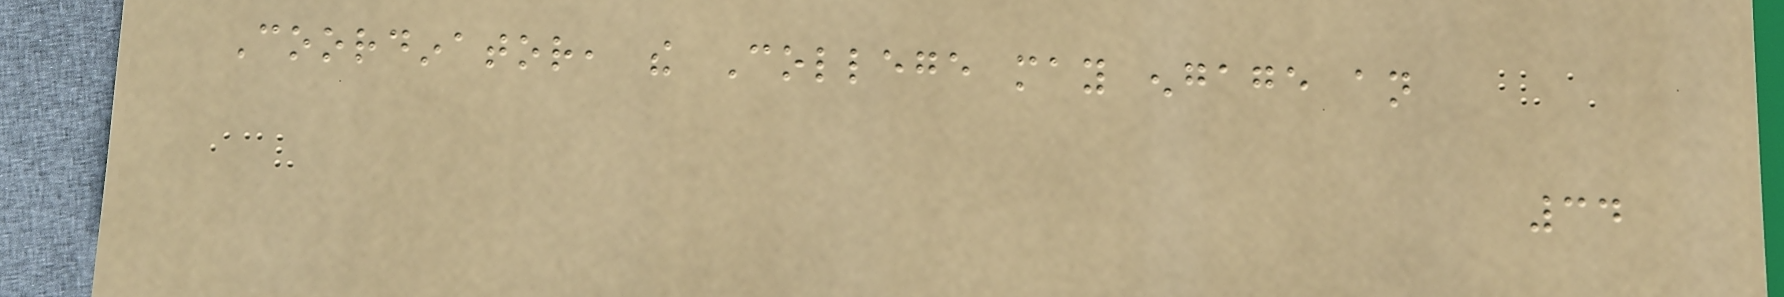Coordinator, the College may engage an
34
